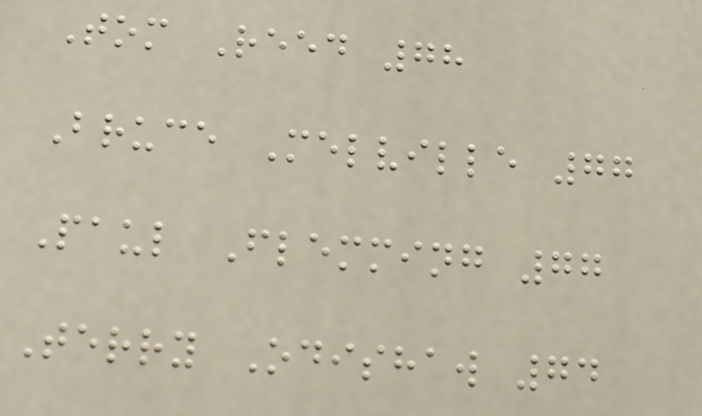Tom Reed 78
Bruce Melville 77
Paul Flemming 77
Terry Odishaw 74
